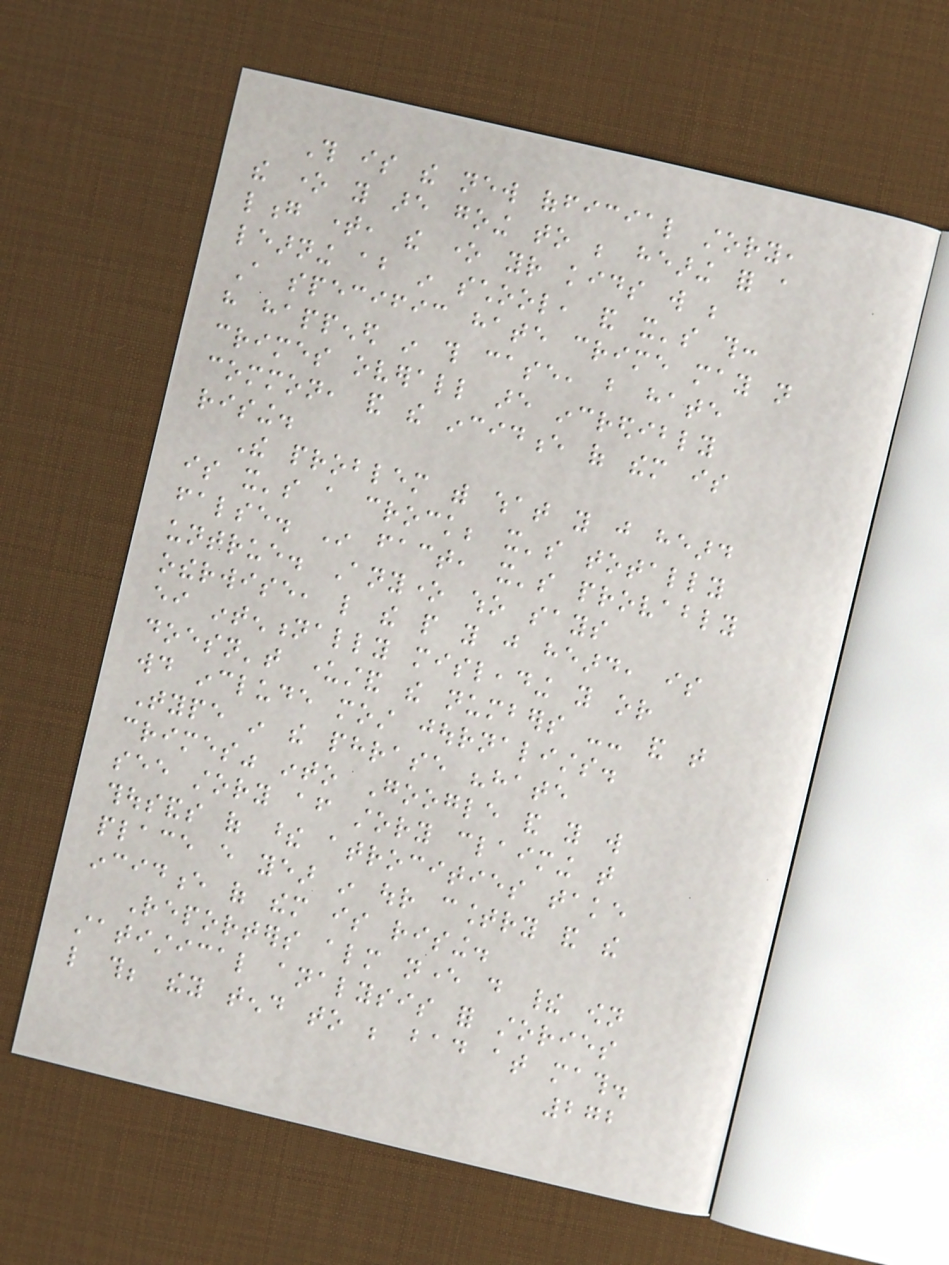This is the new official story,
the one you are going to be hearing for a
long time, the one your kids will be
learning about in school, and it's this:
A specific hate crime may not
have happened in this case, but hate
crimes overall are incredibly
common, and the incidence of them is
rising.
The problem with what you just heard
is it's a crock; it's totally
false. In fact, it's provably
untrue. Anyone who says
otherwise, like the people you just heard, is
either intentionally misleading you or
doesn't understand the numbers -- and that
would include most journalists.
Type in the phrase "hate
crimes" into Google and you will
see story after story claiming that
thousands of these atrocities take
place every year in our country and the
incidence of them is rising.
Reporters almost never do their own
statistical analysis for stories
like this; they tend to be bad at math.
272
